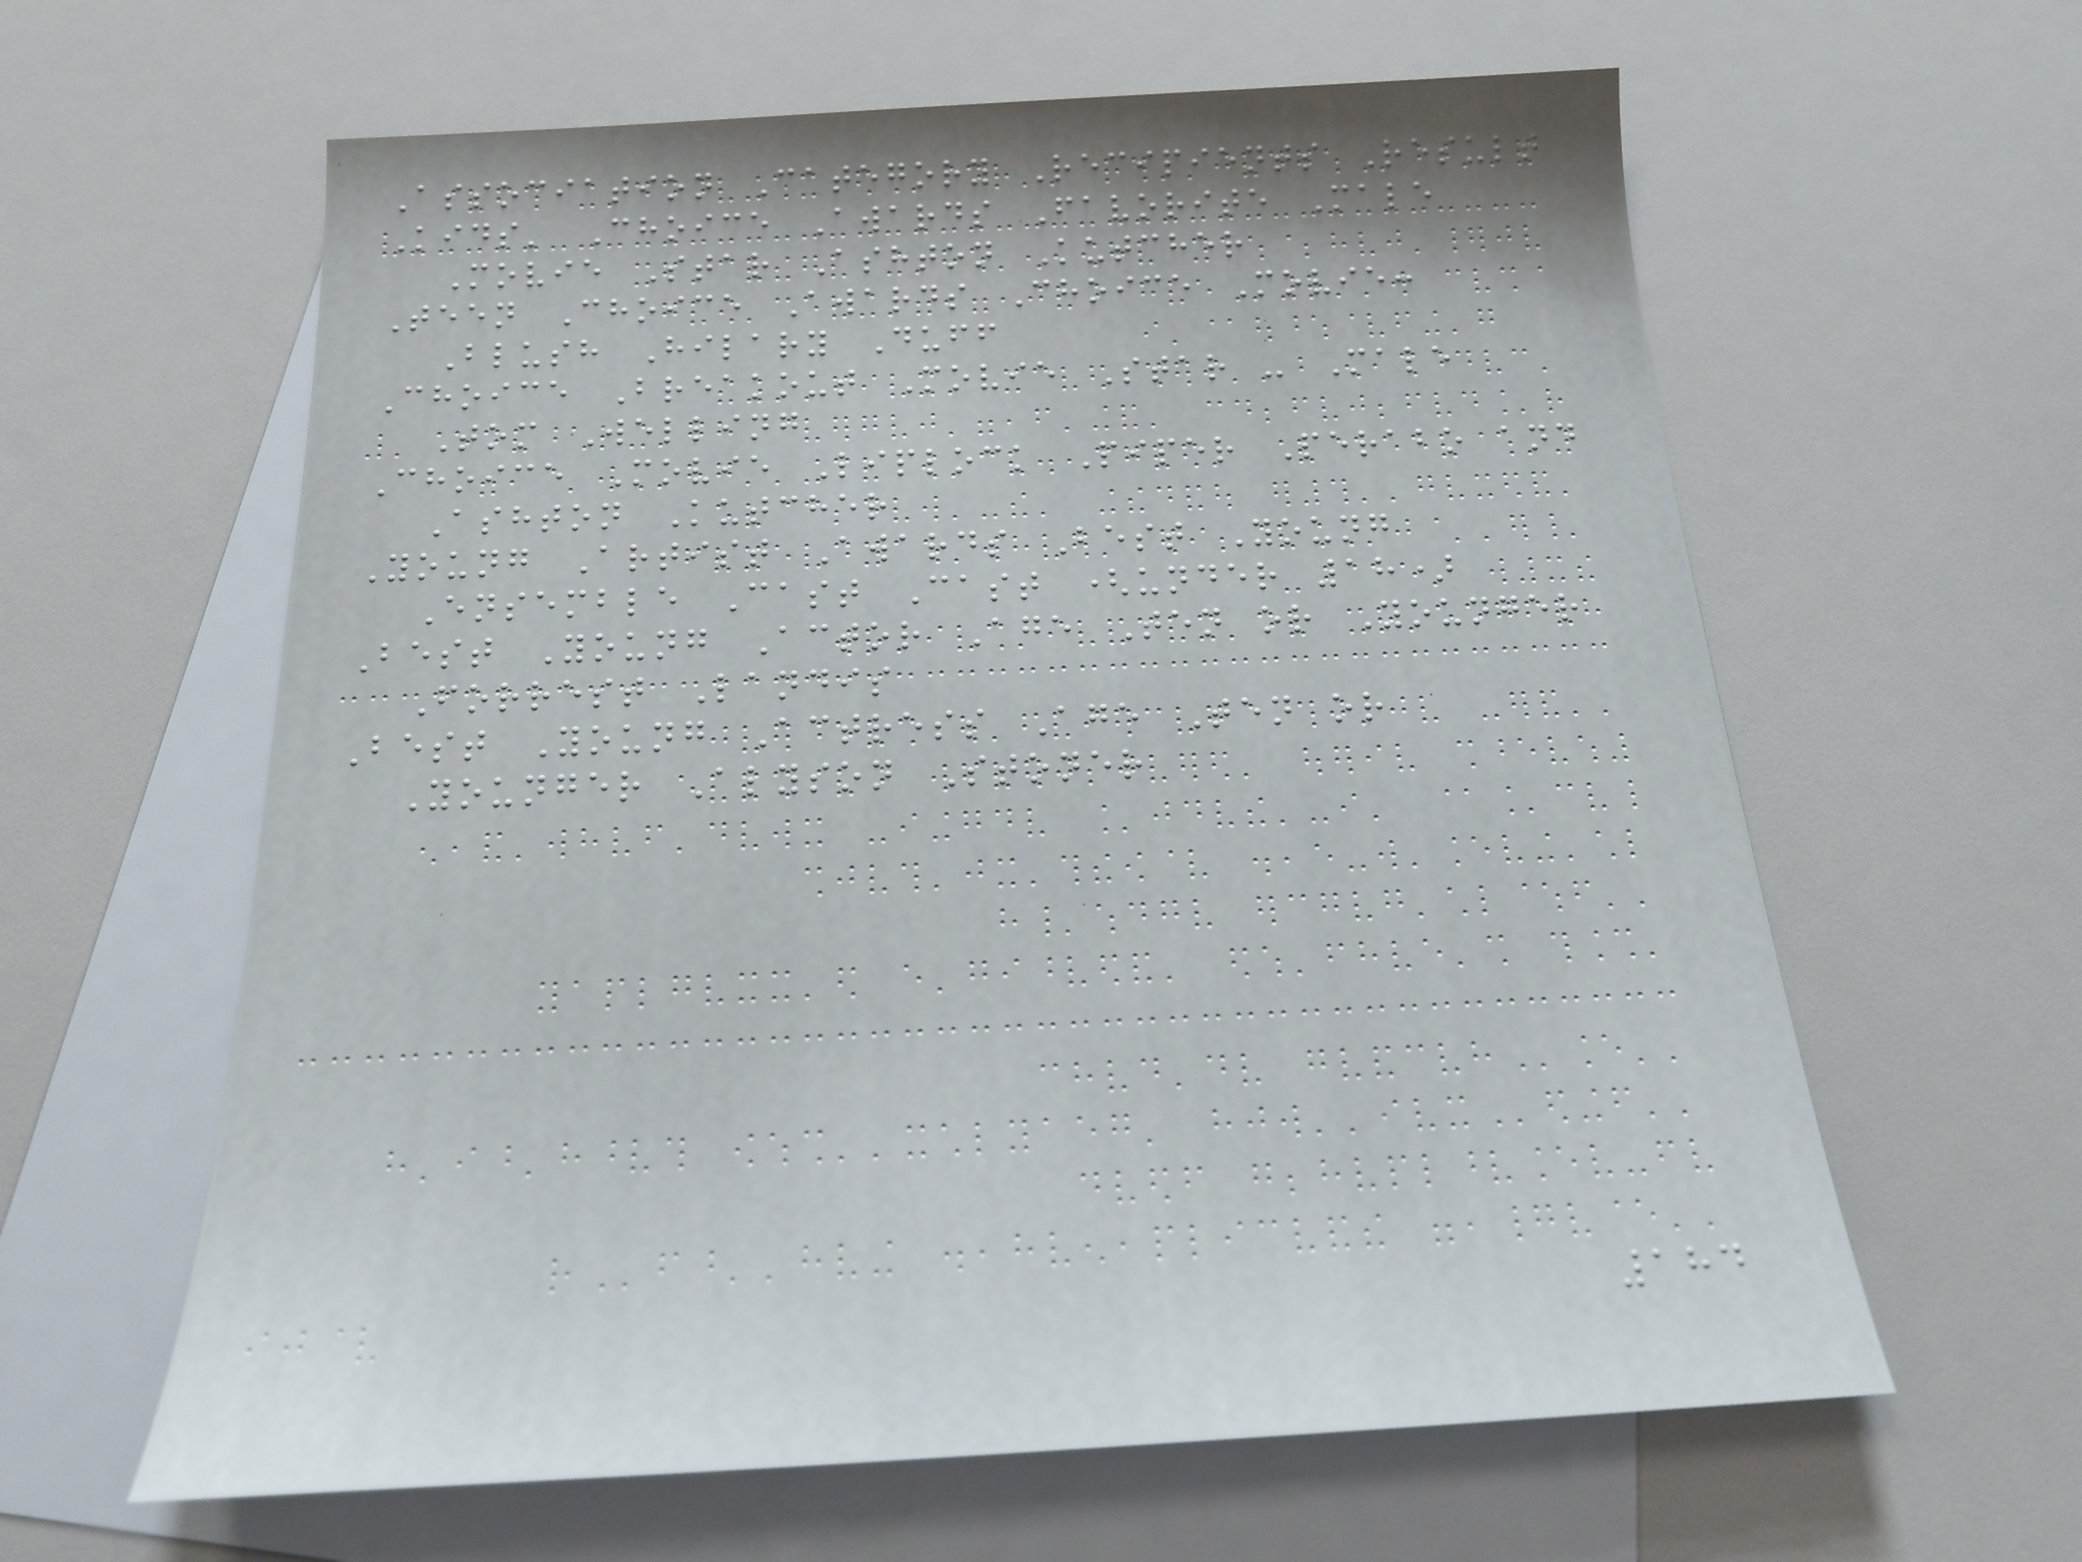Association Category Recipients Result
Kids' Choice Awards Favorite Male
Movie Star Ashton Kutcher
Teen Choice Awards Choice Movie:
Blush Hilary Duff
Choice Breakout Movie Star - Male
Tom Welling
Choice Movie Liplock Piper Perabo and
Ashton Kutcher
Young Artist Awards Best Young
Ensemble Cast Cast (under 18)
Best Young Actor Age Ten or Younger
Forrest Landis
Best Young Actress Age Ten or
Younger Alyson Stoner
184
